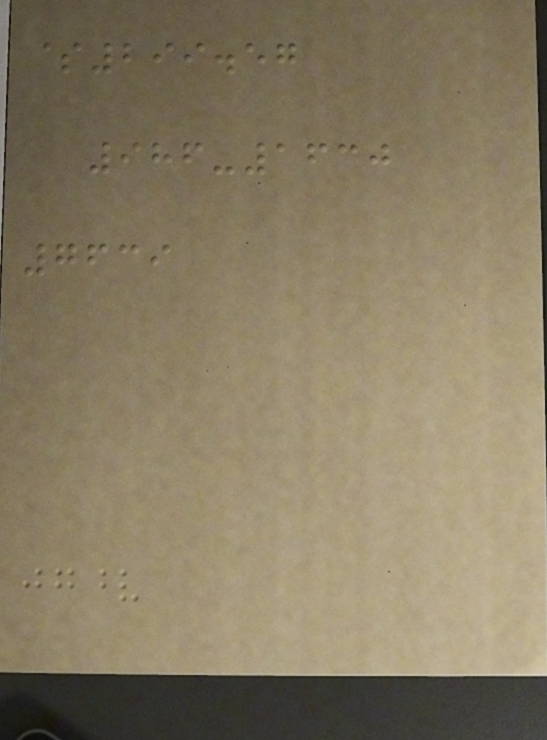$299.57
986-1630
7639
